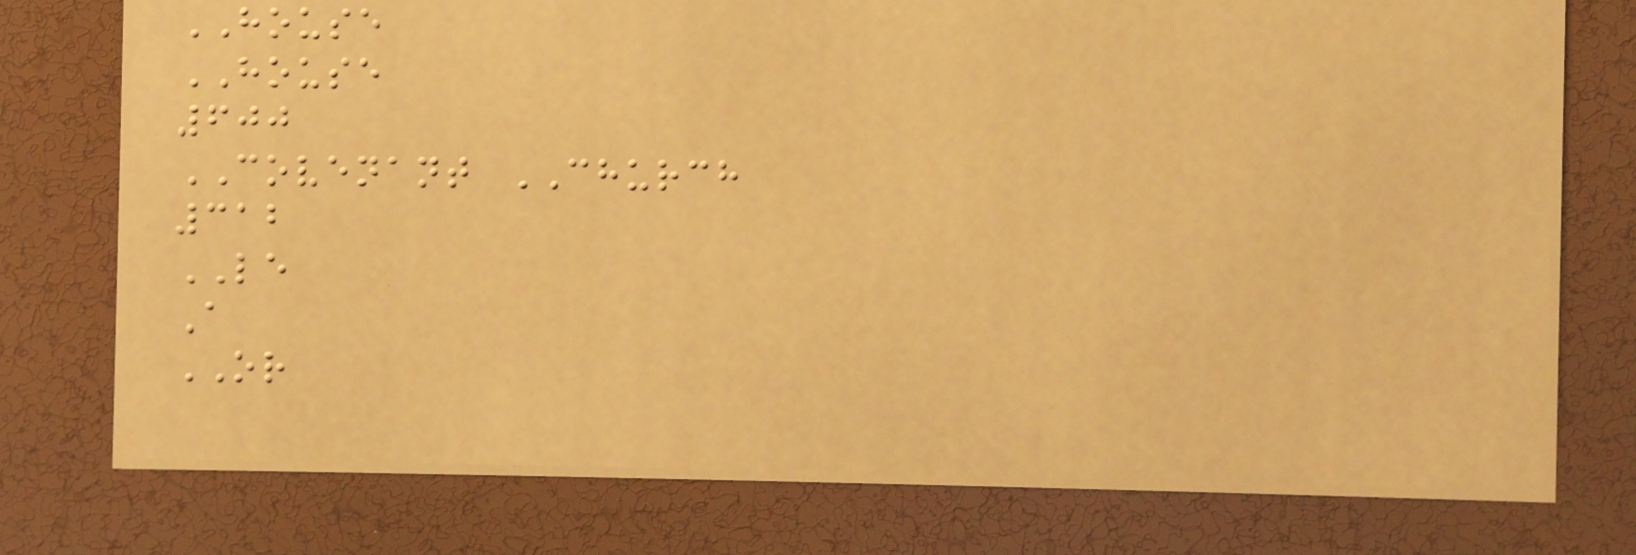HOUSE
HOUSE
600
COVENANT CHURCH
312
LE
A
OR
